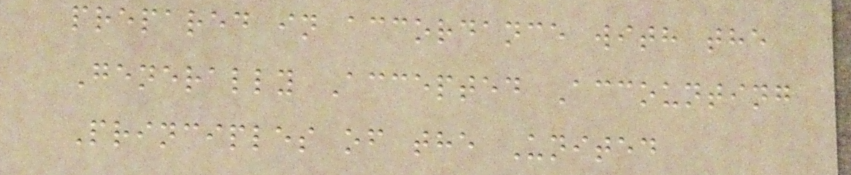prepared in accordance with the
Generally Accepted Accounting
Principles of the United
